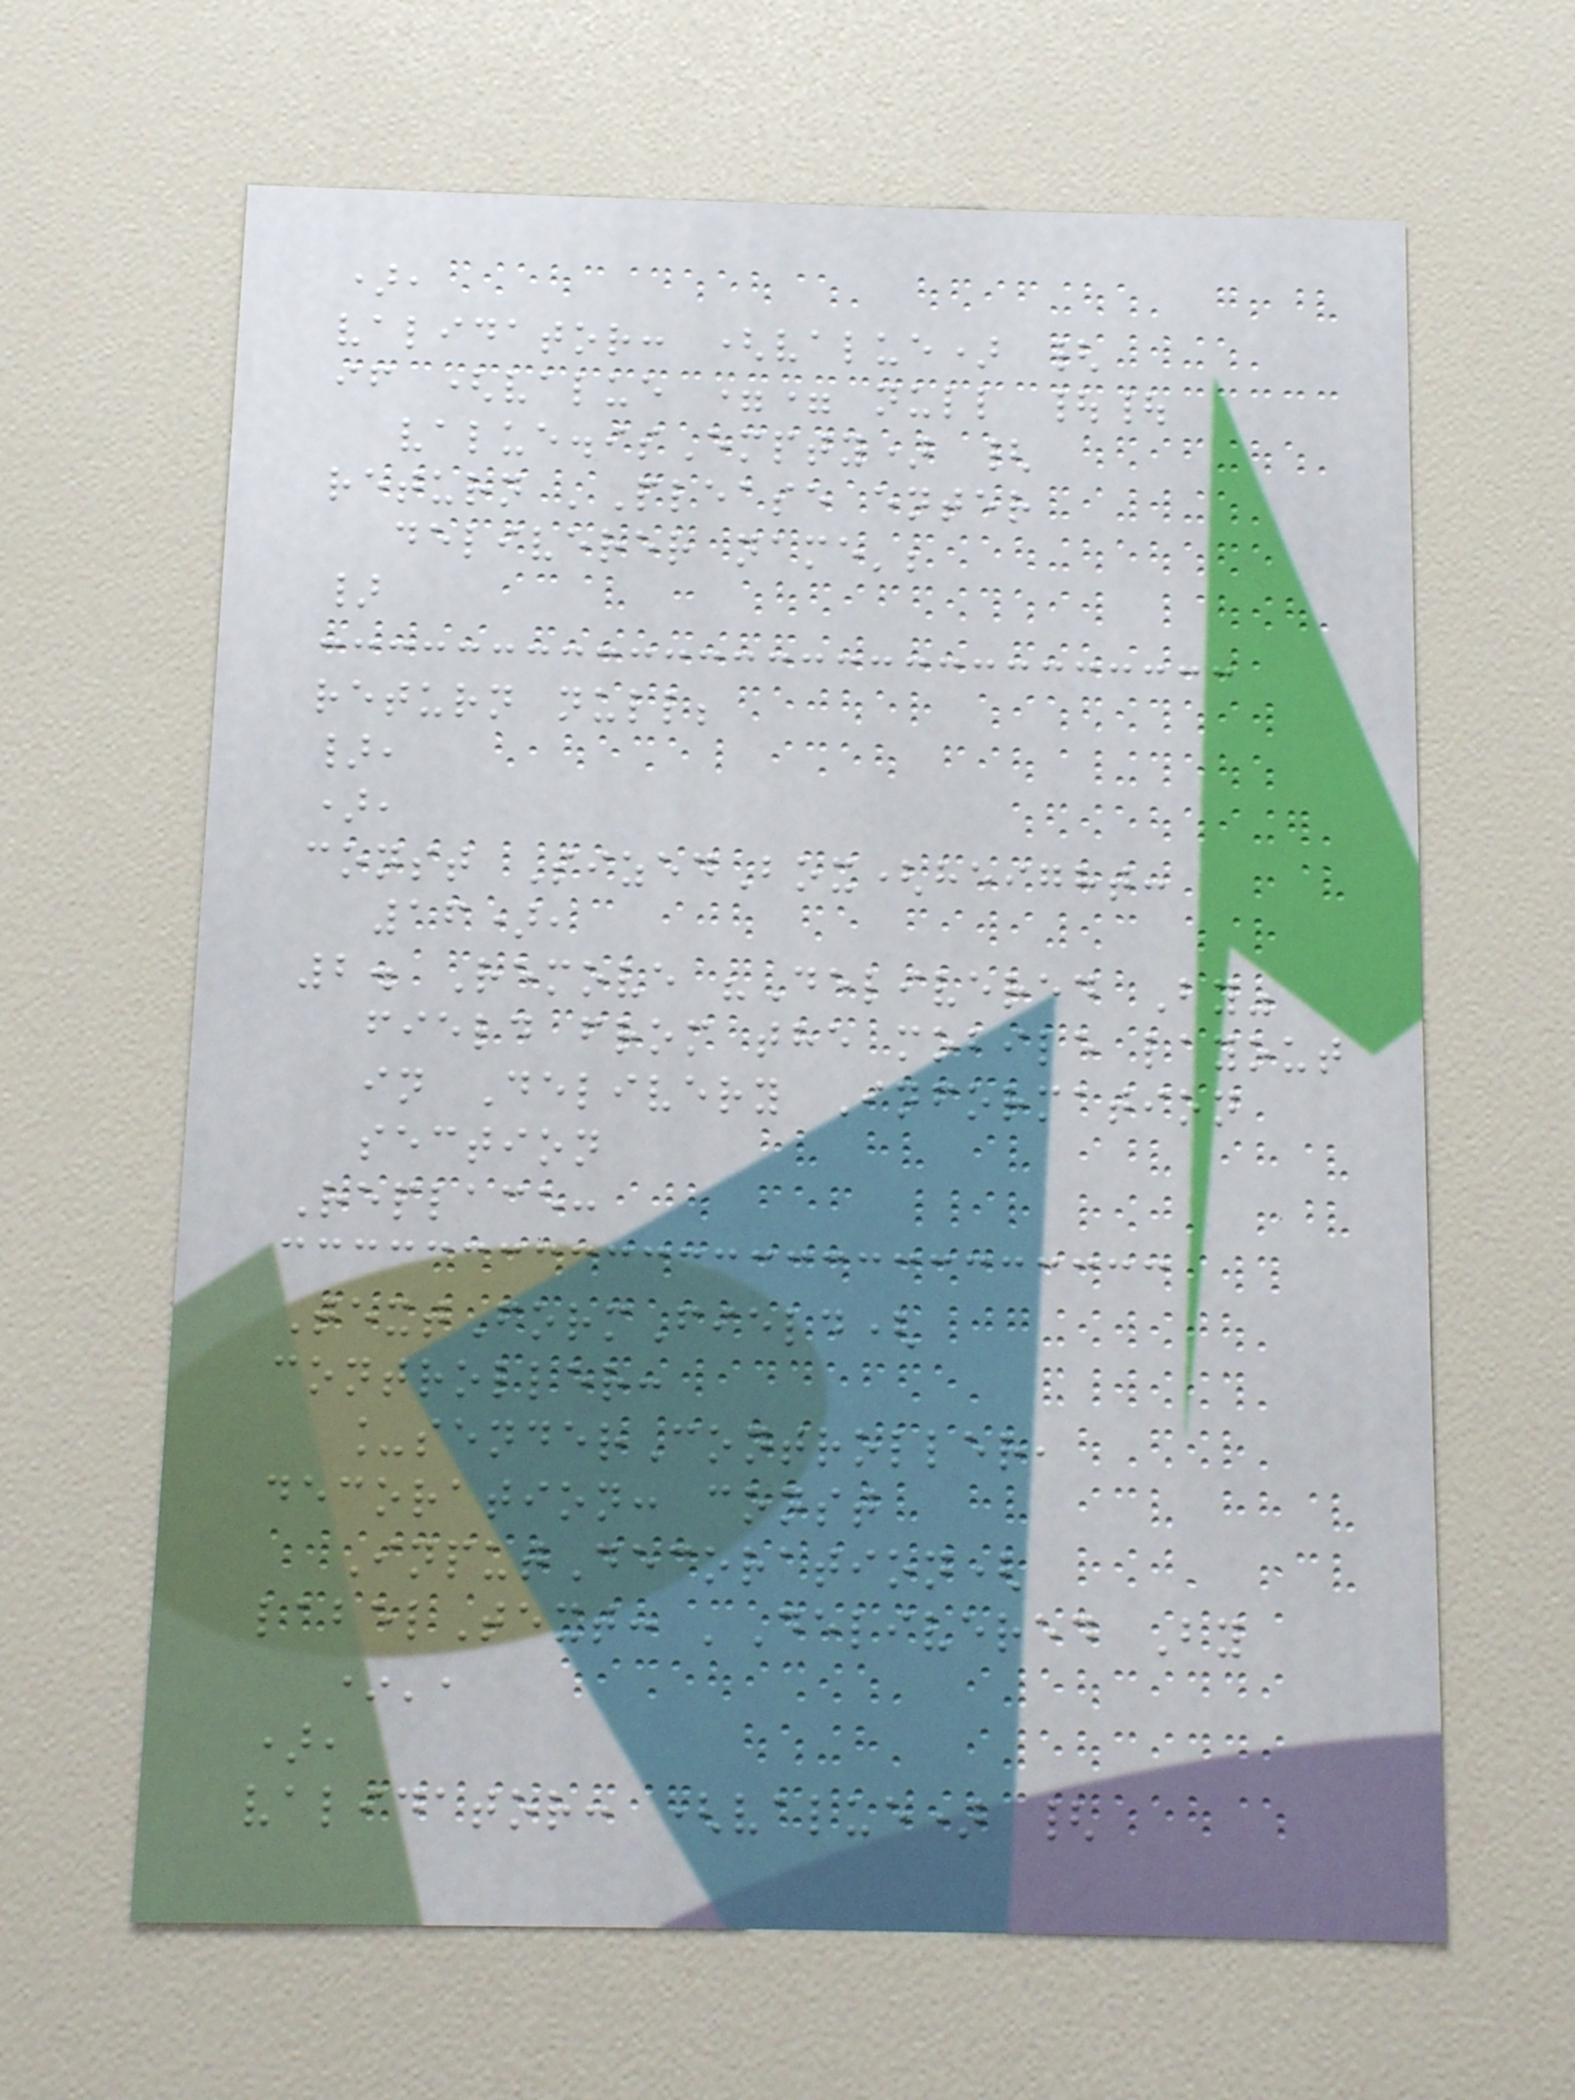),
validator: (value) {
if (value == null ||
value.isEmpty) {
return 'Please enter
deliverer name';
}
return null;
},
),
const SizedBox(height:
16),
2. Remove "Delivered By"
field from the mobile layout
in Delivery Information
section
Replace:
TextFormField(
controller:
_senderController,
decoration: const
InputDecoration(
labelText: 'Delivered By
*',
),
validator: (value) {
